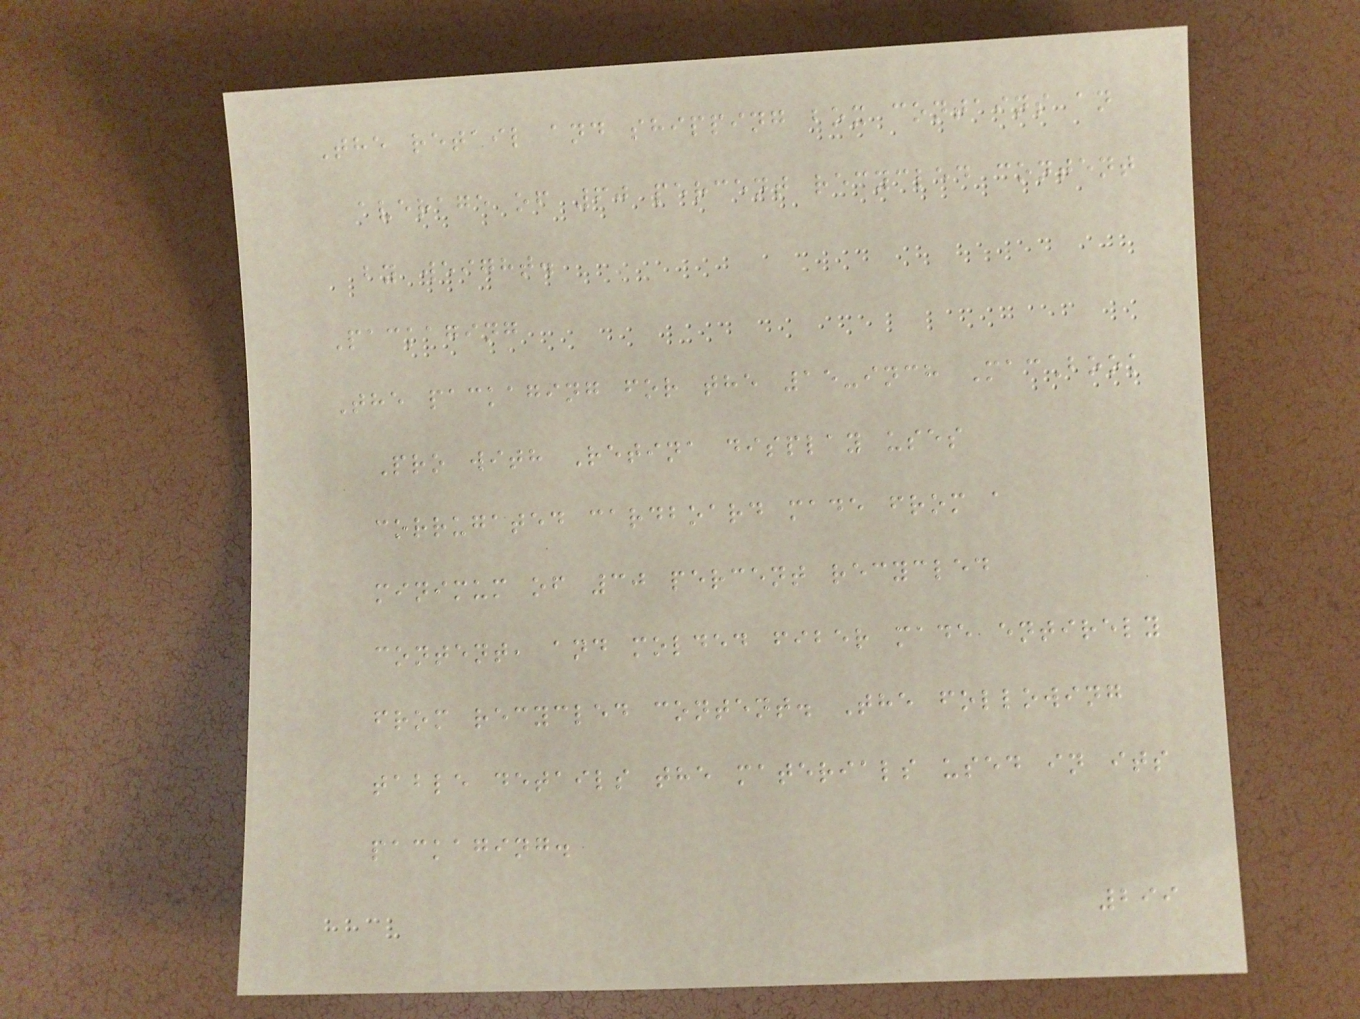The retail and shipping box contains an
average of 60 percent recycled content
by weight.
Packaging
The packaging for the 15-inch MacBook
Pro with Retina display uses
corrugated cardboard made from a
minimum of 30 percent recycled
content, and molded fiber made entirely
from recycled content. The following
table details the materials used in its
packaging.
299
